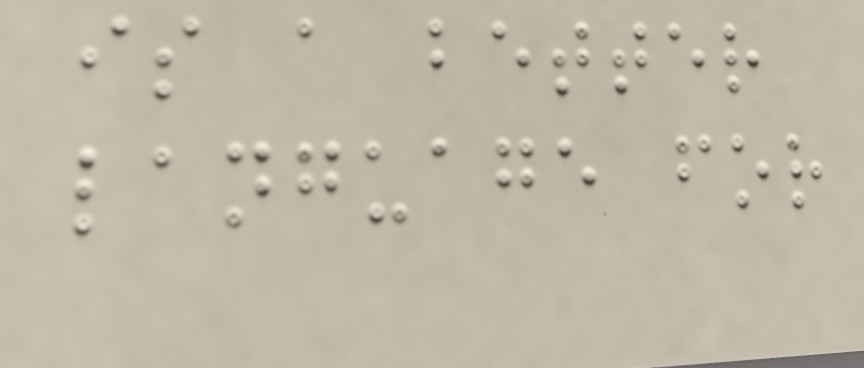is a better
language for
